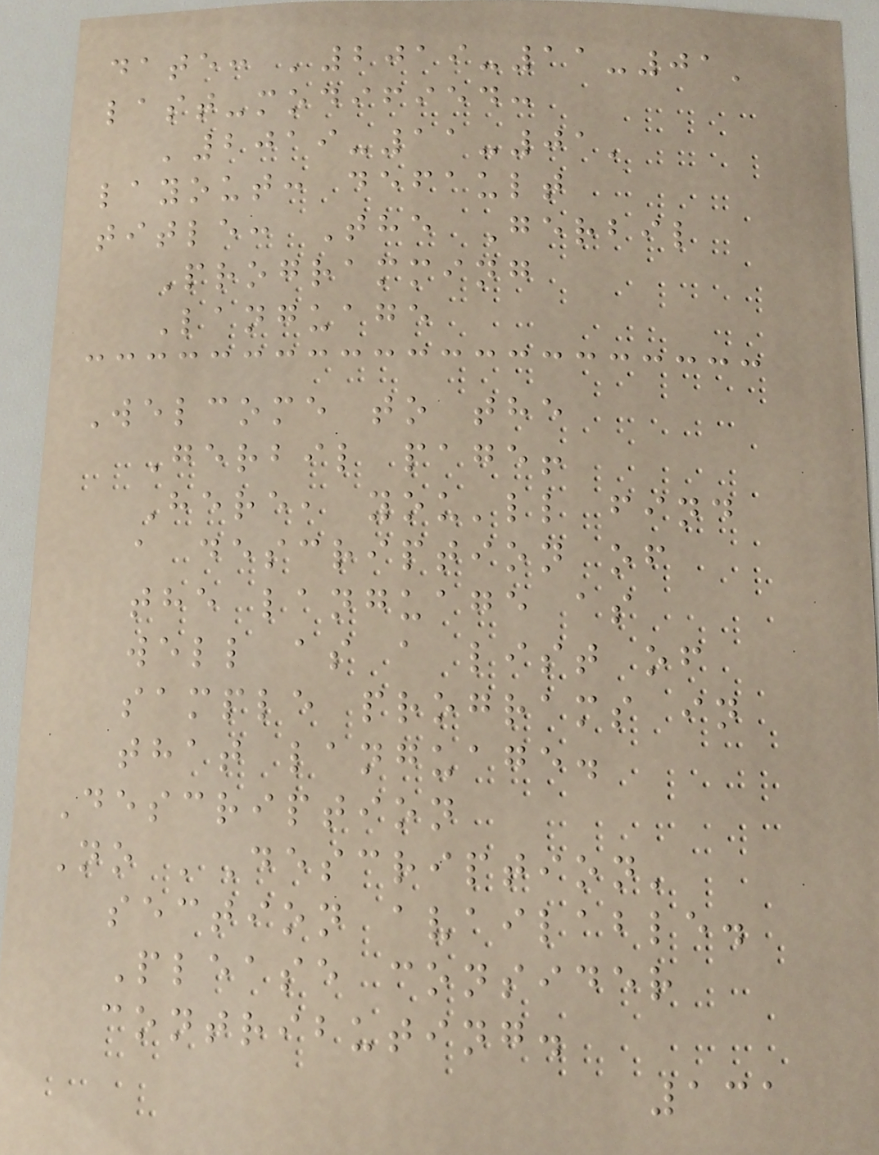date: '2019-11-01'
last-modified:
'2019-11-01'
layout: default
title: The Gerbil
Programming
Language
Welcome to the
Gerbil page!
Here, you'll find
a description of
the language as
well as a list of
sample programs in
that language.
Description
No 'Description'
section available.
Please consider
contributing.
131
